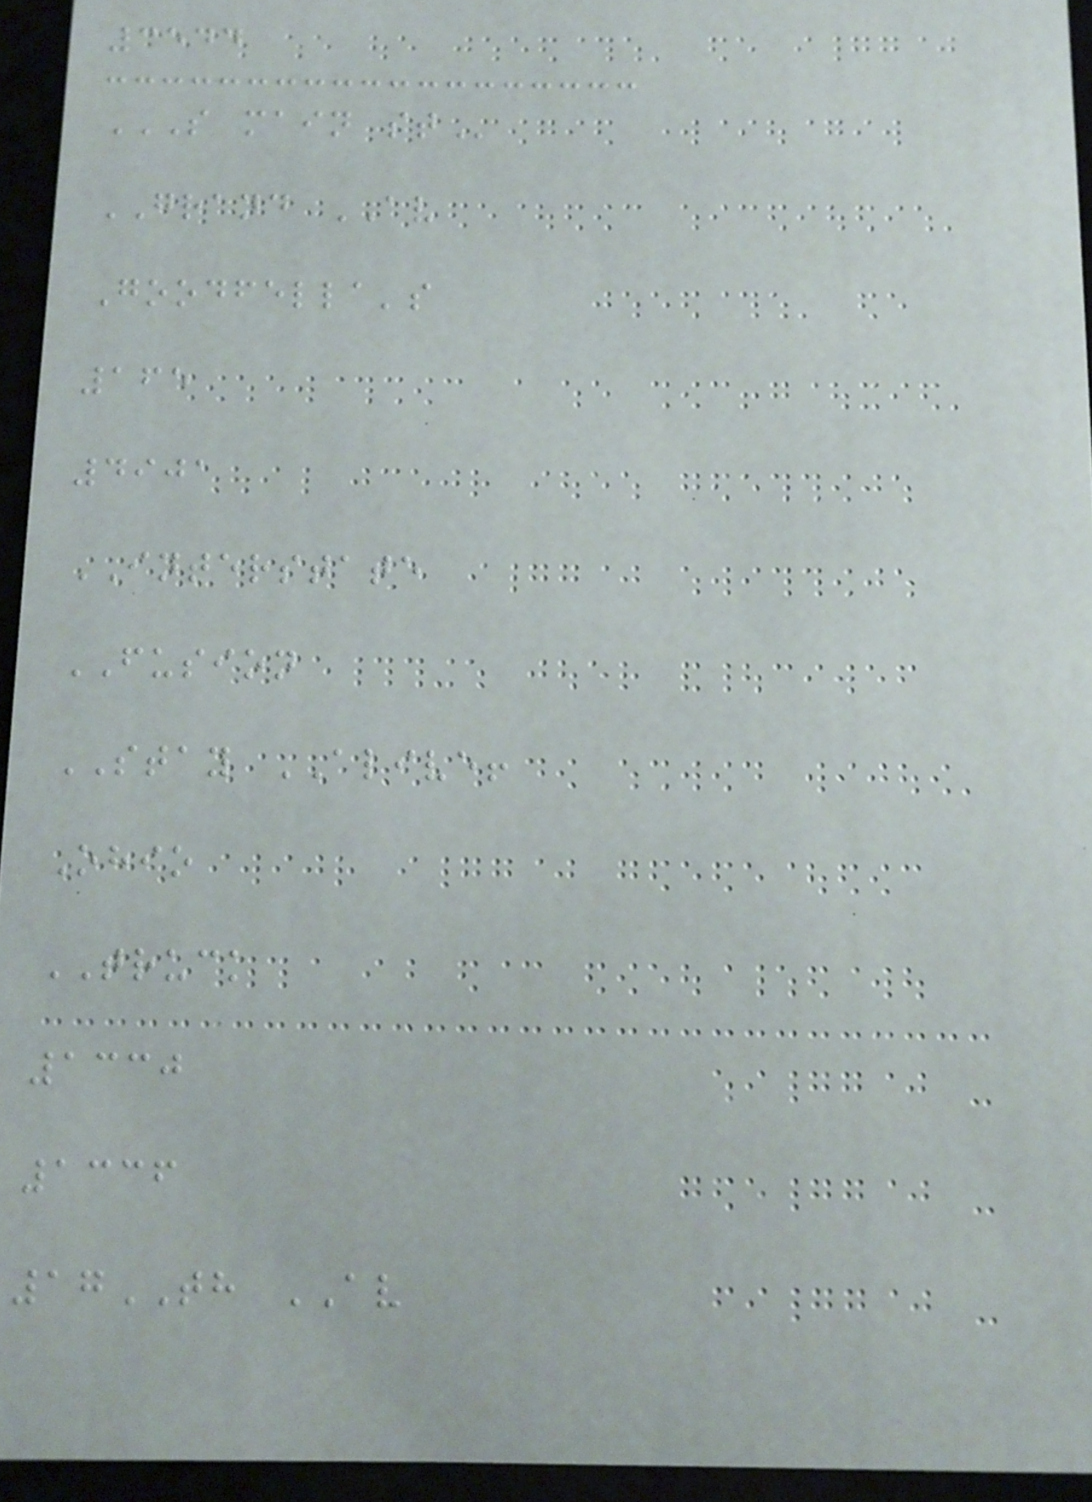3544
S MAIN ST
GRAND AV
Goodfella's
165
4901
INTERSTATE
FUSION
STAY ALIVE!
Ohio
TRUCK
1330
1336
17TH AV
